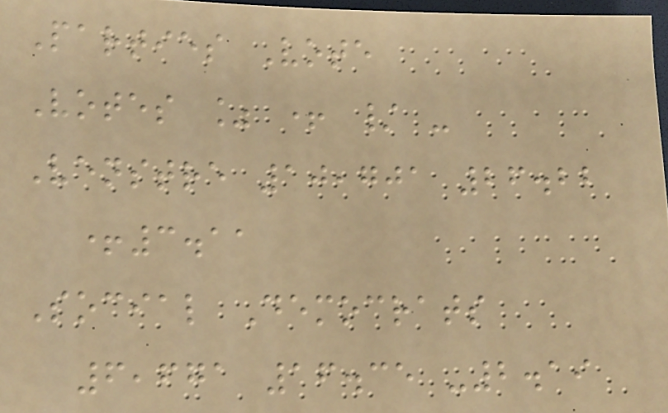Parties Vote
Votes % + / -
Venstre 10,701 26.22
+3.11
Social Democrats
6,671 16.35 -2.19
